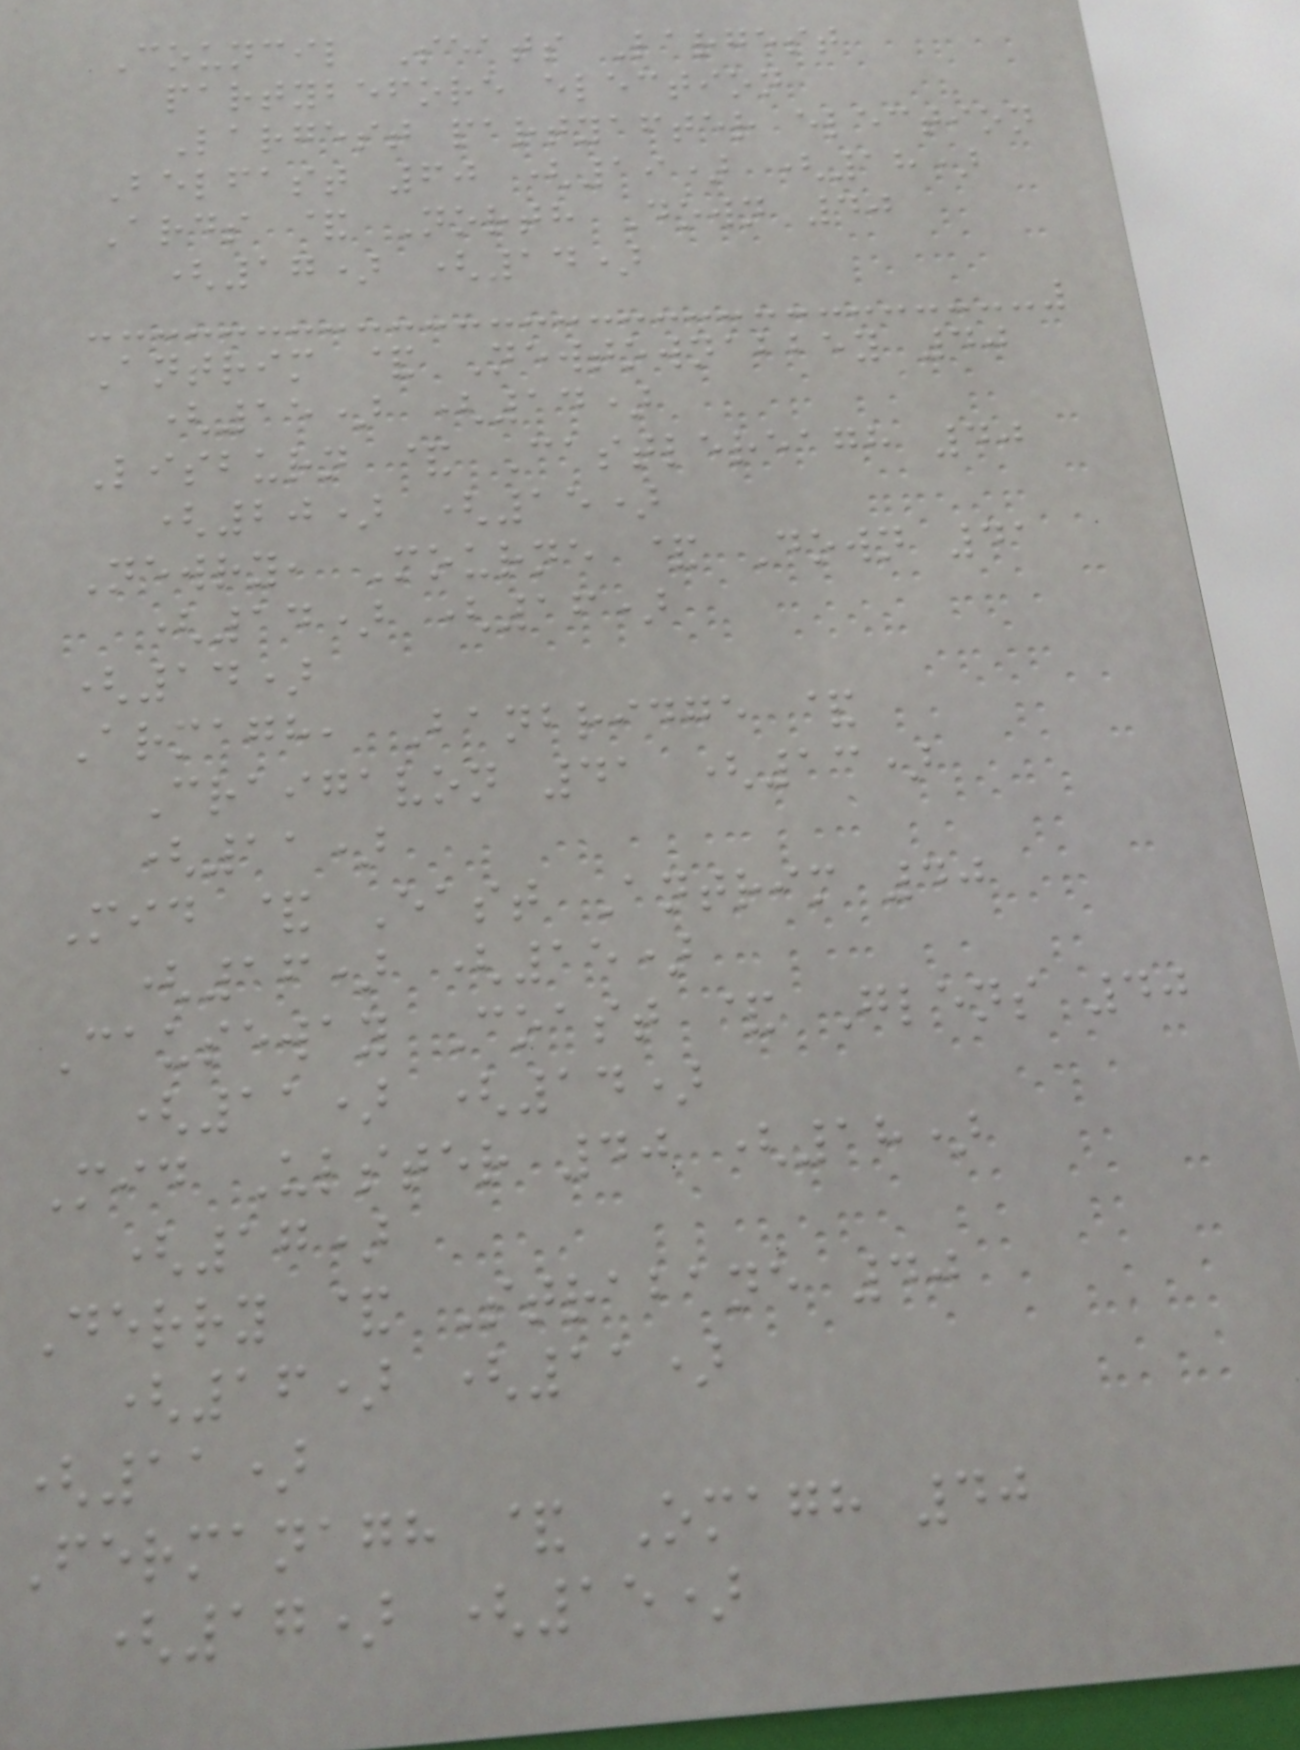Council Seats Largest
partybefore election
Largest partyafter election
Belfast 60 (19) (18)
Ards & North Down 40
(17) (14)
Antrim & Newtownabbey 40
(15) (14)
Lisburn & Castlereagh 40
(20) (15)
Newry, Mourne & Down 41
(14) (16)
(14)
Armagh, Banbridge &
Craigavon 41 (13)
(11)
Mid & East Antrim 40
(16) (15)
Causeway Coast & Glens 40
(11) (14)
Mid Ulster 40 (18)
(17)
Derry & Strabane 40
(16) (11)
(11)
Fermanagh & Omagh 40
(17) (15)
